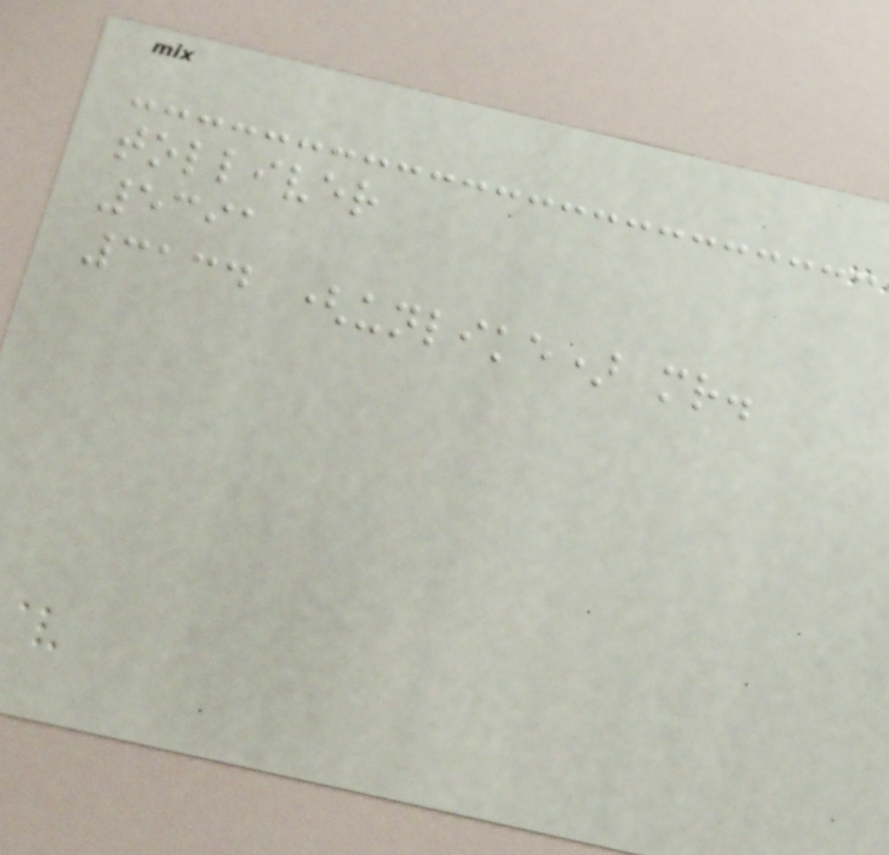tolliver
5391
3134 (unlike) mr.
